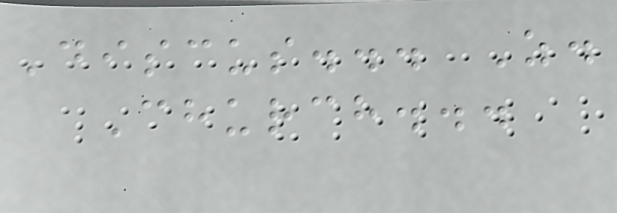Discus... Z.
Church...
